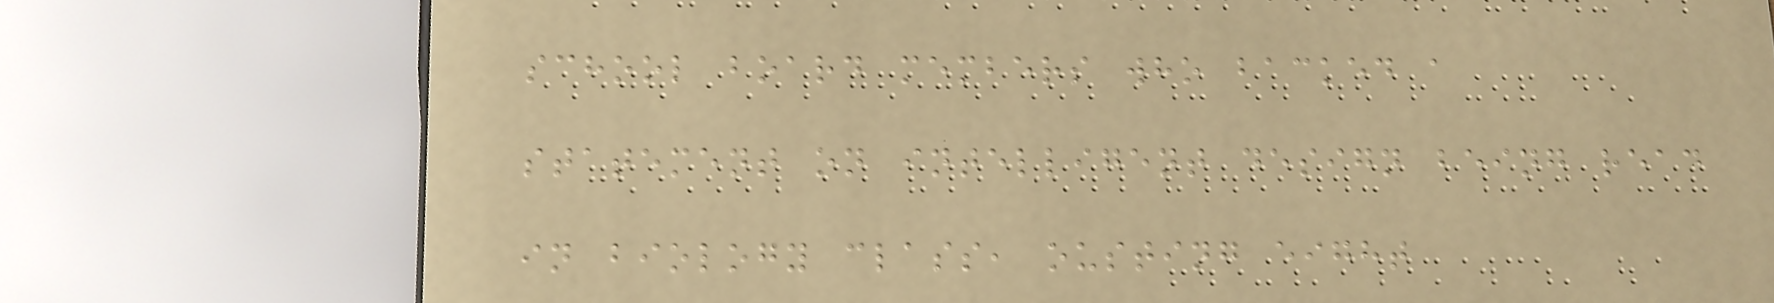school board members who backed a
statement on intelligent design being read
in biology class, ousting eight
